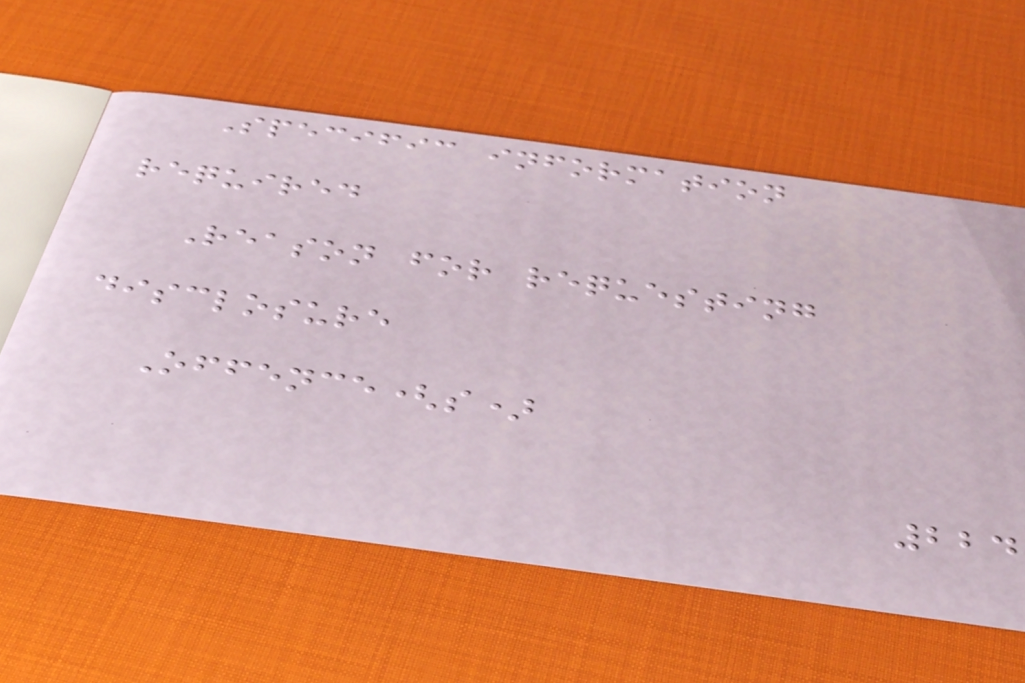Specific information
required
Reason for requesting
disclosure
Offence(s)
224
